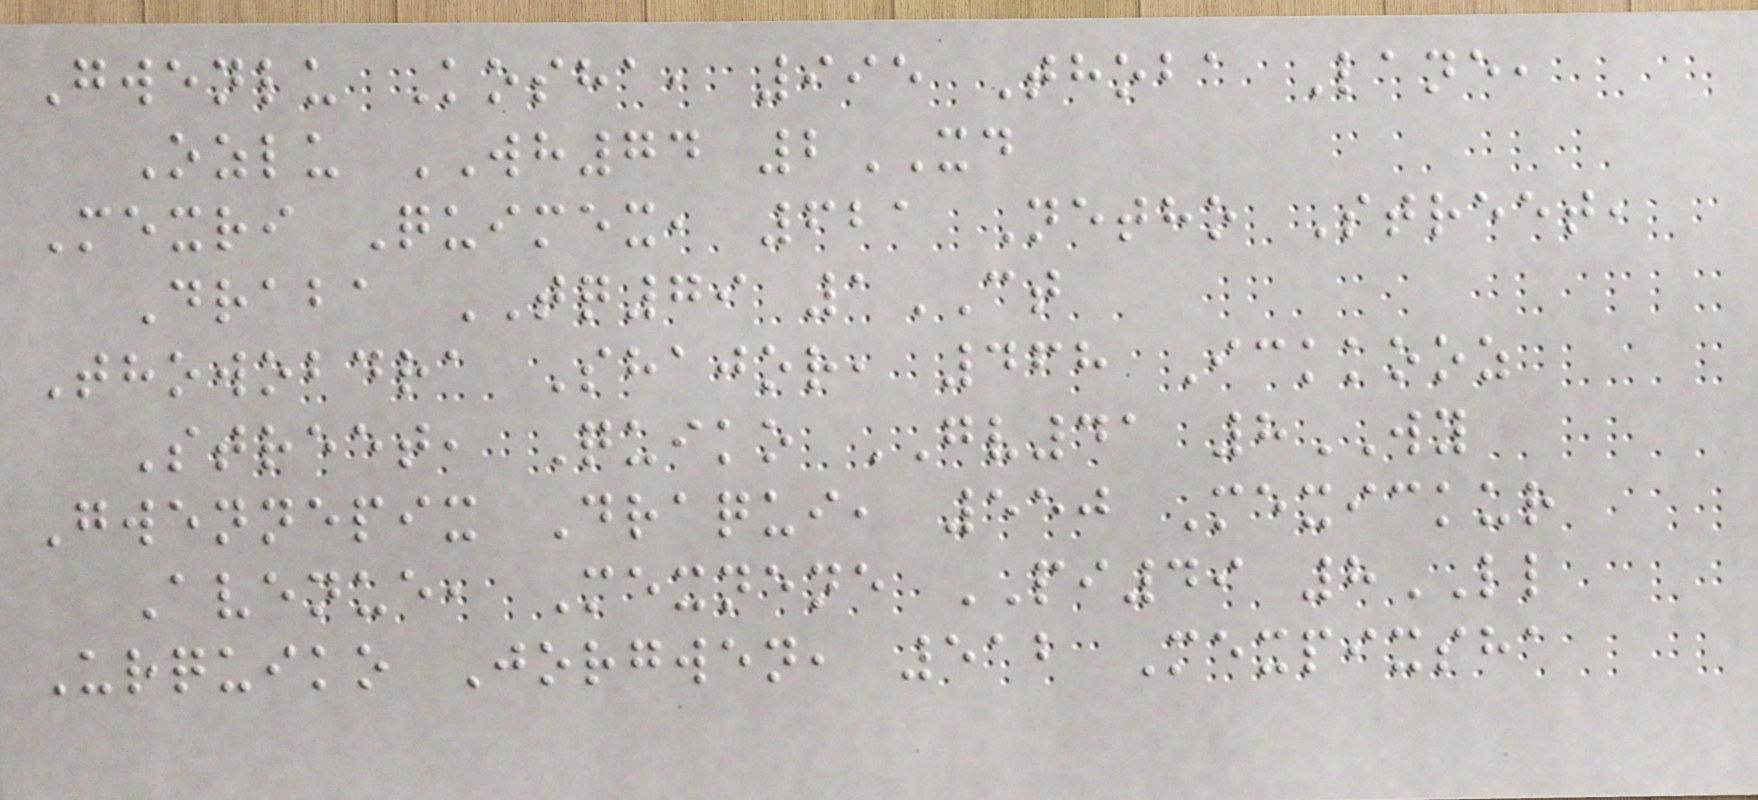Gwenlu Kosha, 995 Thoba Lane,
Ozlu WH74 2XD
Mexri Quimex, 621 Netho Street,
Draba TQ79 1CT
Thowobdra Shajor, 468 Ickkooz
Street, Quiko GV41 8WY
Gwennepix Draqui, 550 Mexickur
Avenue, Mexnene PI49 8LL
Urquiko Jorgwen, 512 Mexpixsha
